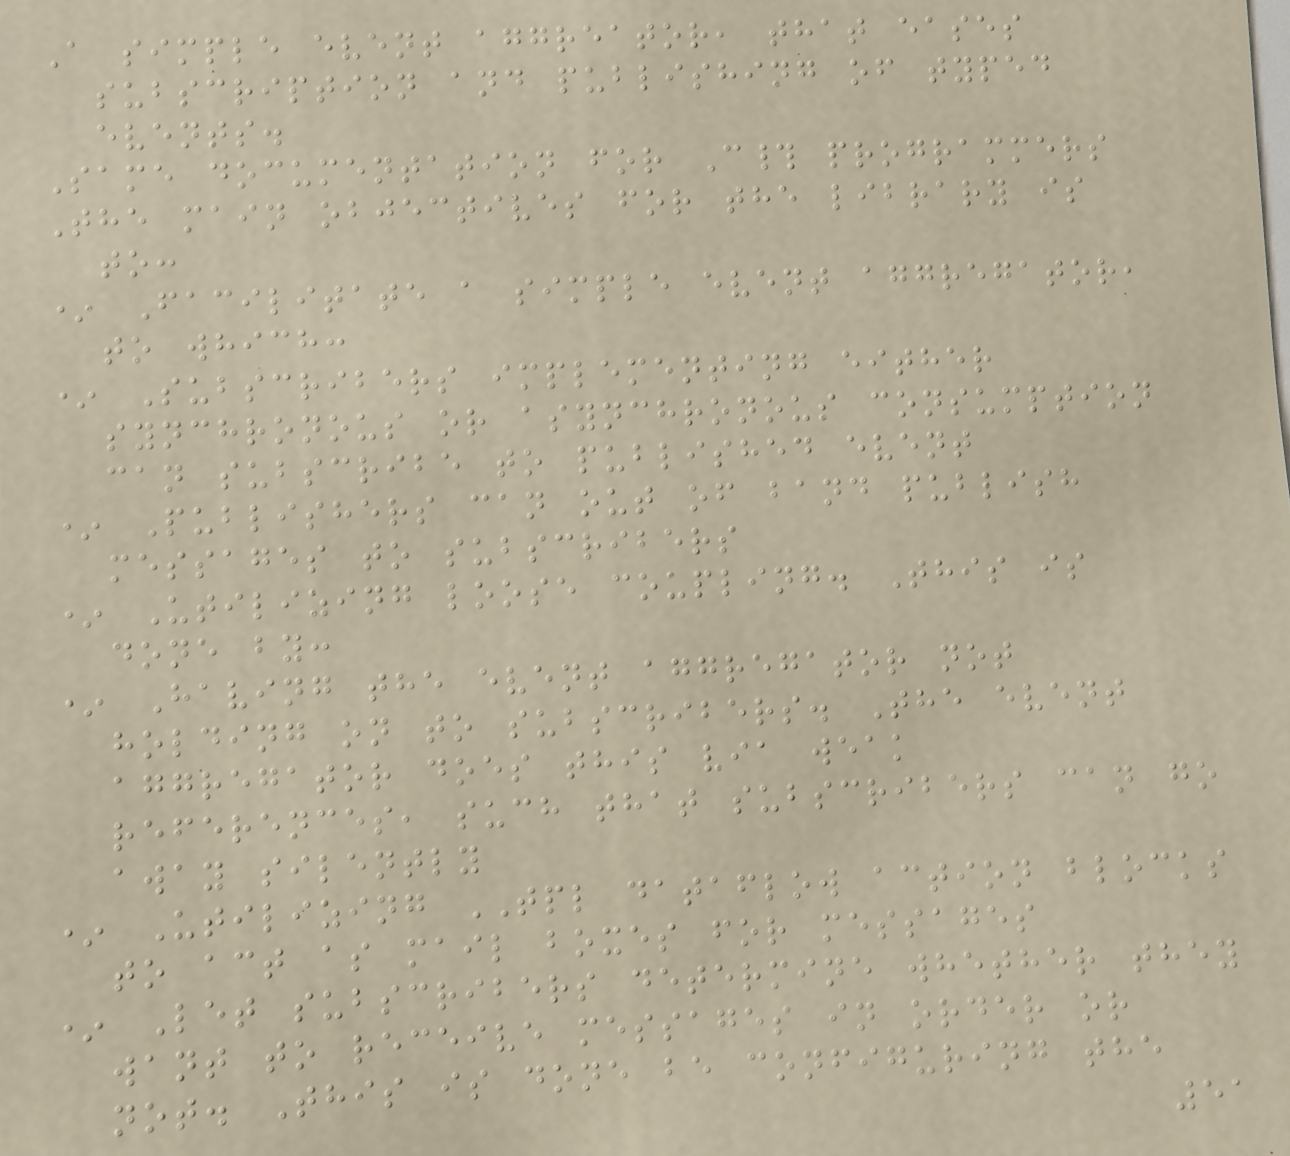A simple event aggreator, that eases
subscription and publishing of typed
events.
Same documentation for C# programmers
The main objectives for the library is
to:
* Facilitate a simple event aggregator,
to which:
* Subscribers implementing either
synchronous or asynchronous consumption
can subscribe to published event
* Publishers can out of band publish
messages to subscribers
* Utilizing loose coupling. This is
done by:
* Having the event aggregator not
holding on to subscribers. The event
aggregator does this via weak
references, such that subscribers can go
away silently
* Utilizing TPL dataflow action blocks
to act as mail boxes for messages
* Let subscribers determine whether they
want to receive messages in order or
not. This is done be configuring the
51
